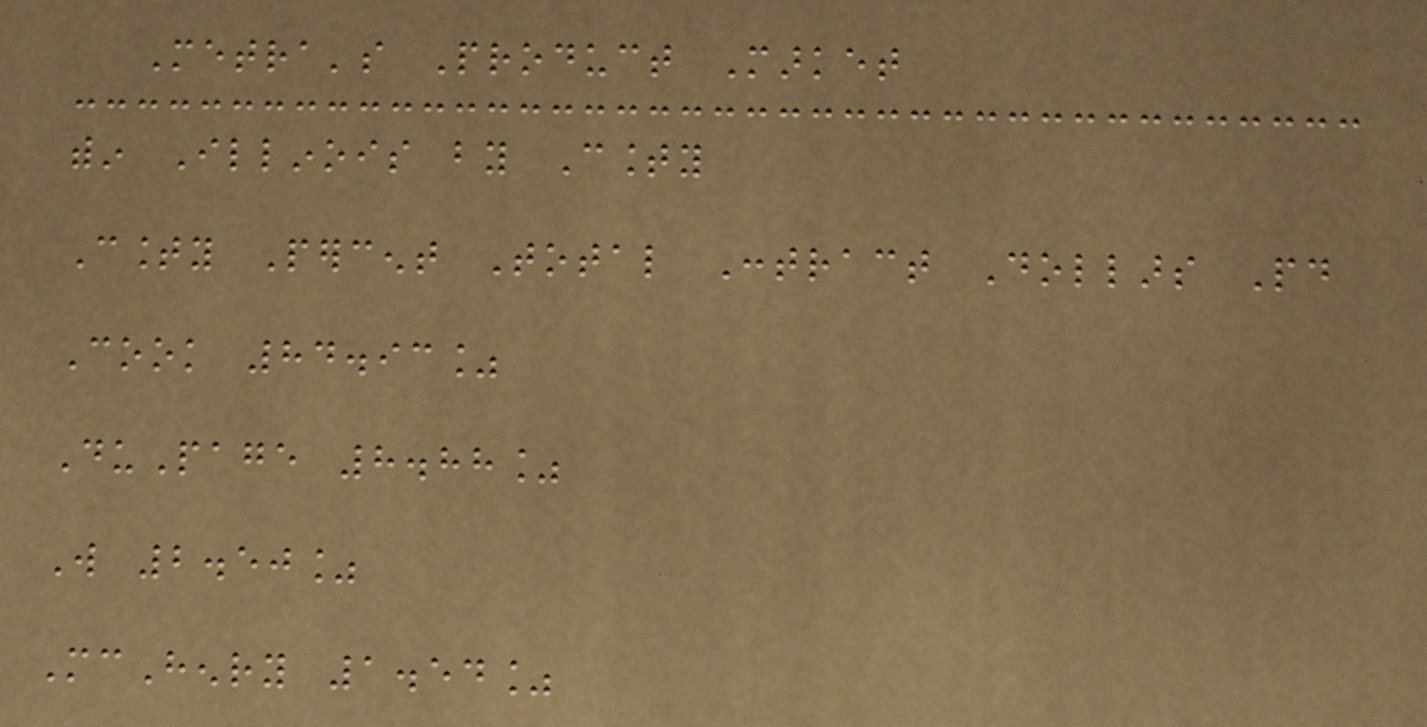Metra's Product Market
within Illinois by County
County Percent Total Contract Dollars Paid
Cook 84.93%
DuPage 8.88%
Will 2.50%
McHenry 1.54%
